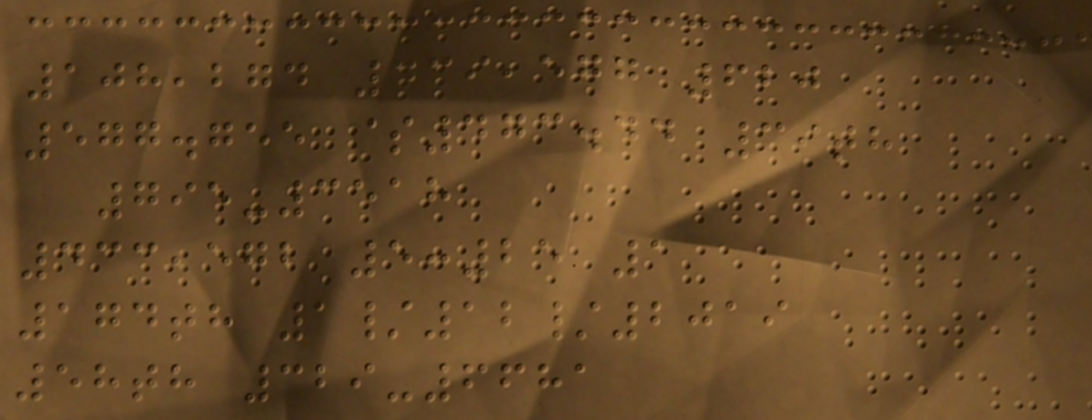108,274 439,577 620
577.755 $473.44 39th
795-3518
433,572 5:25 1
174th 1/12/2019
58th 329-6681
